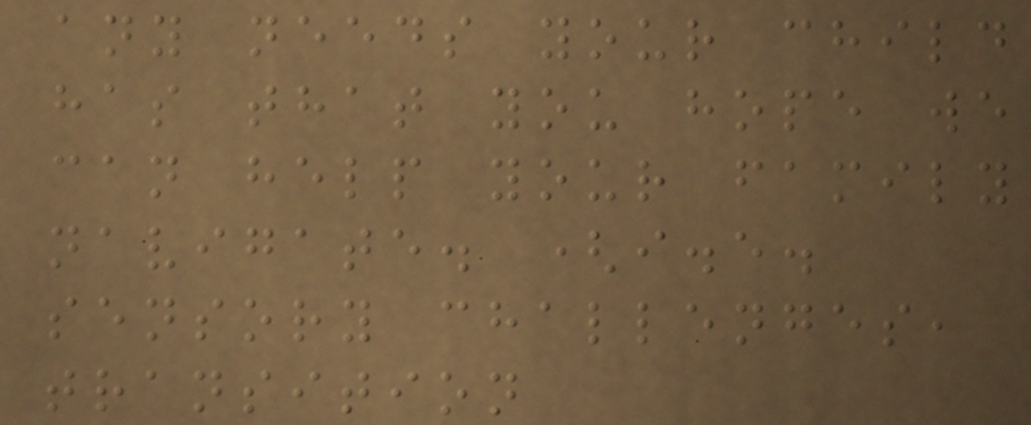any needs your child
has that you hope we
can help your family
navigate. (i.e.
sensory challenges,
transition
